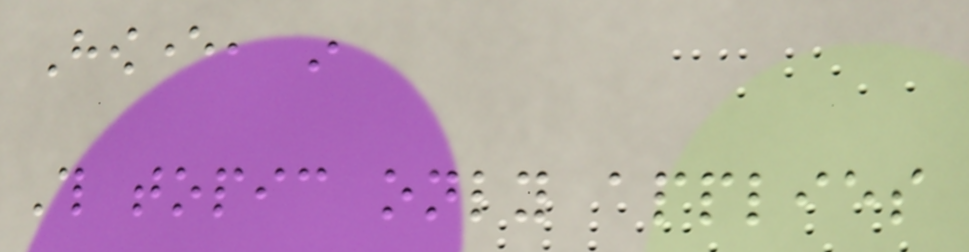However, in
This topic only applies
